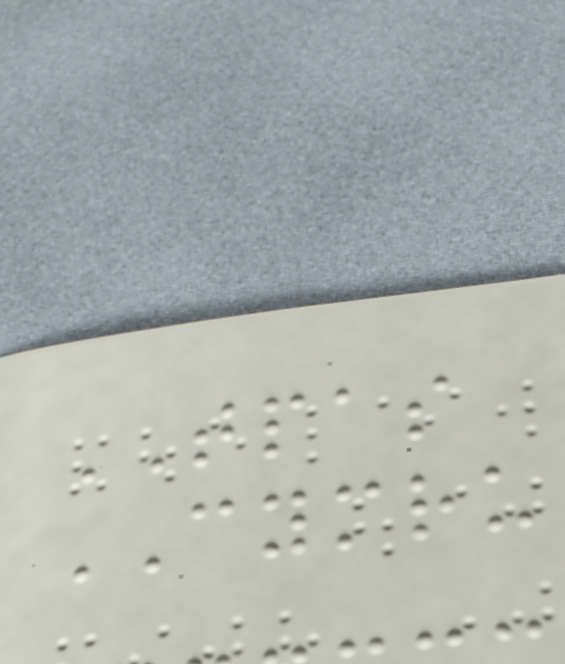TPAS
CYMRU
